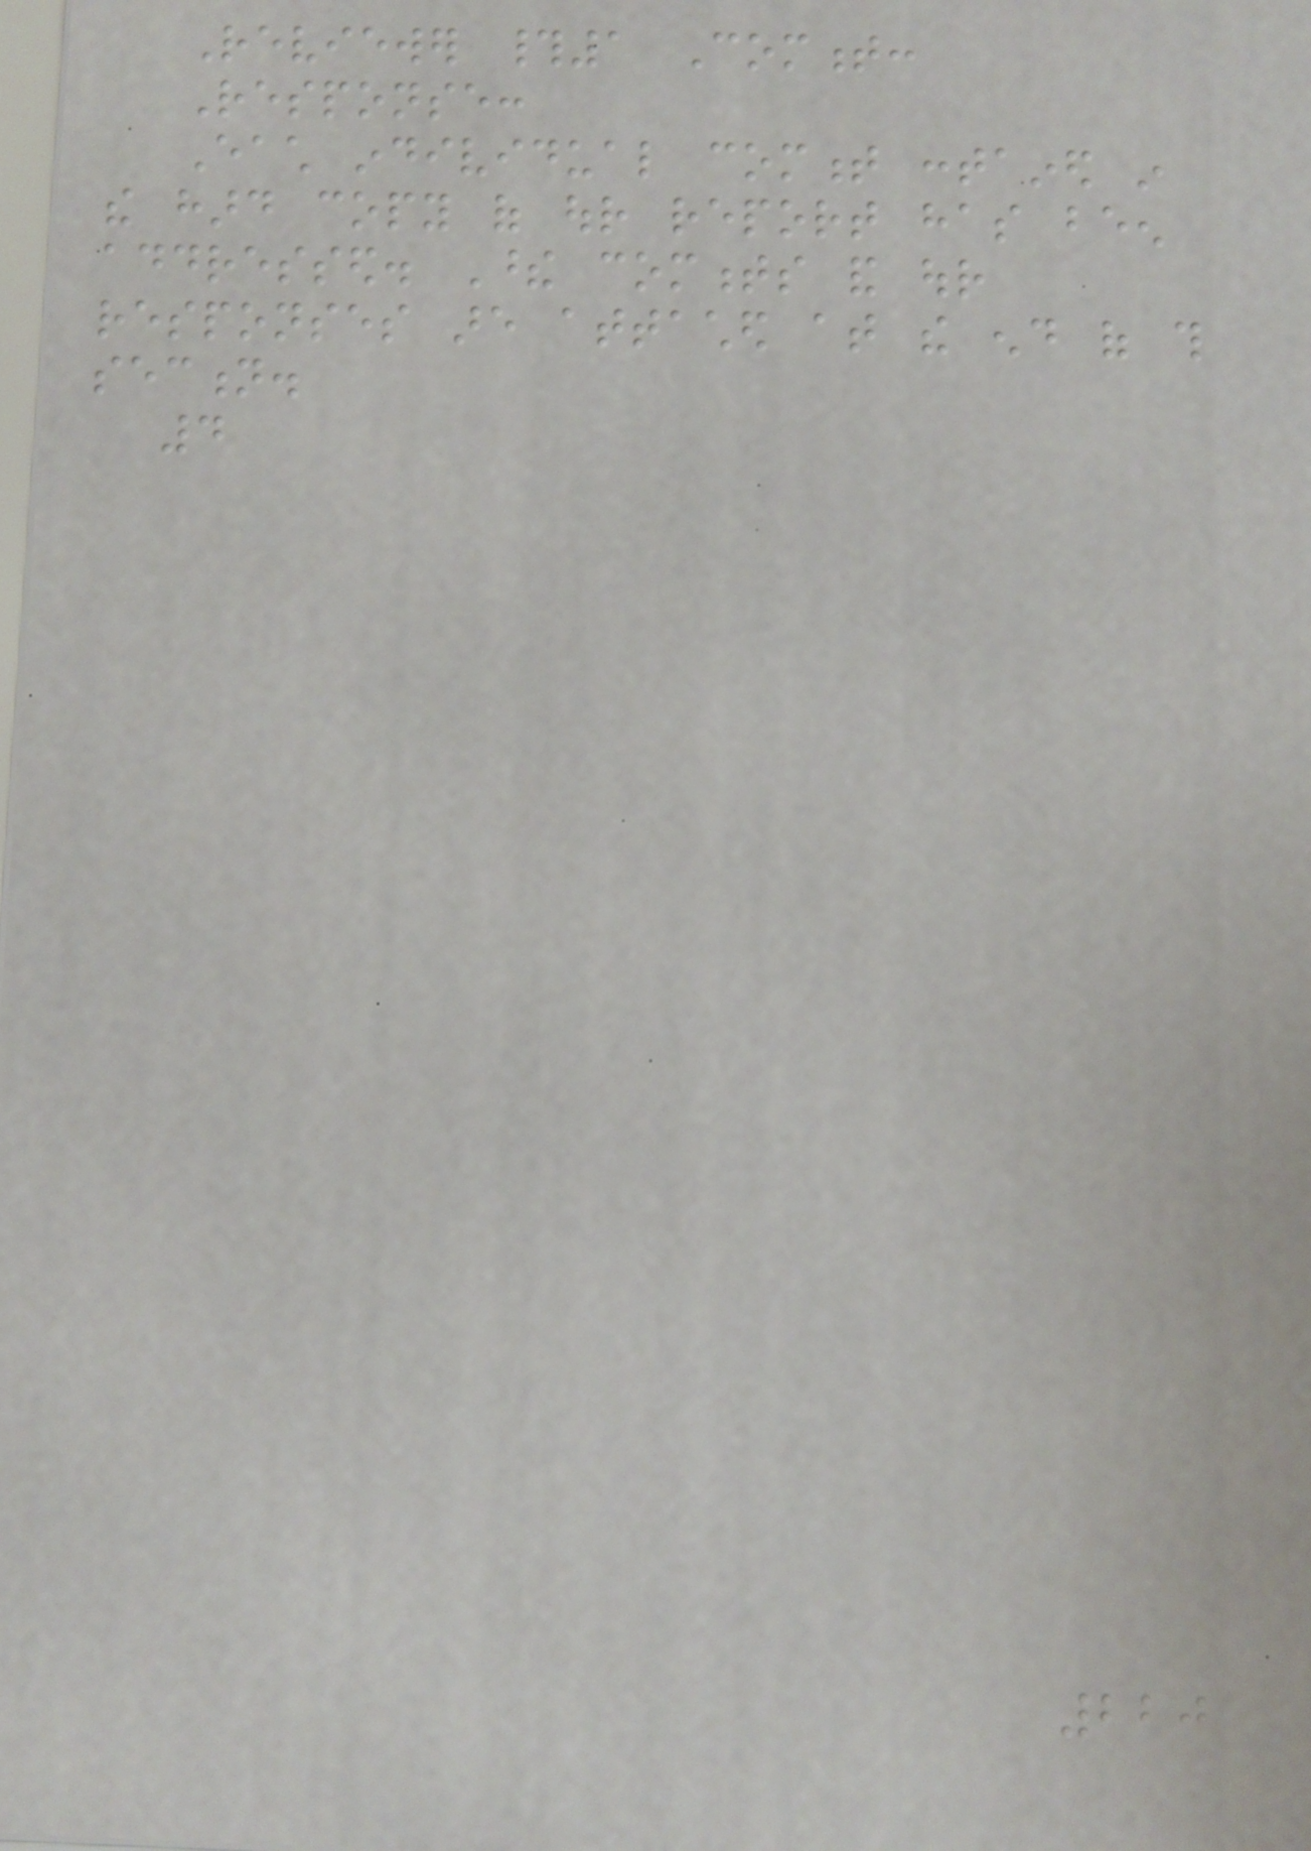Reviewer #1 Comment:
Response:
Each individual comment contained in
the hard copy of our report has been
addressed. These comments and our
responses are attached at the end of this
section.
4
220
